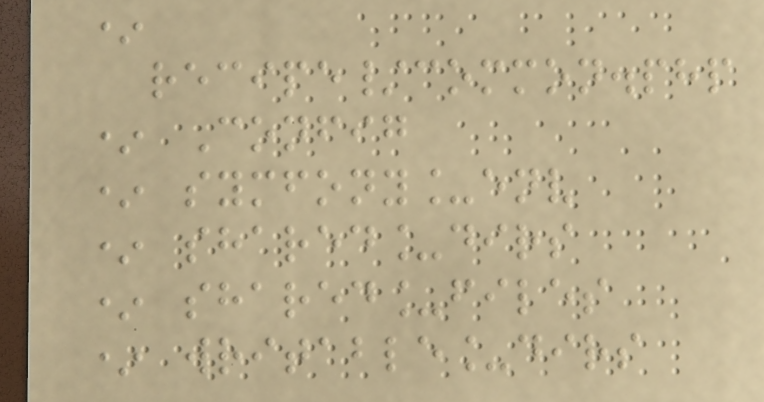*
recipe/common.php
* Config
* symfony_env
* shared_dirs
* shared_files
* writable_dirs
